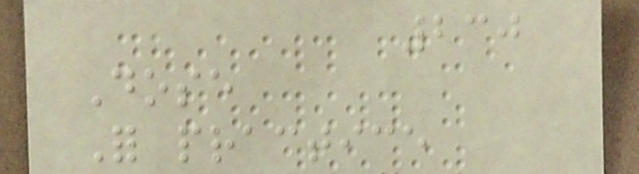230
Dose
For practice
